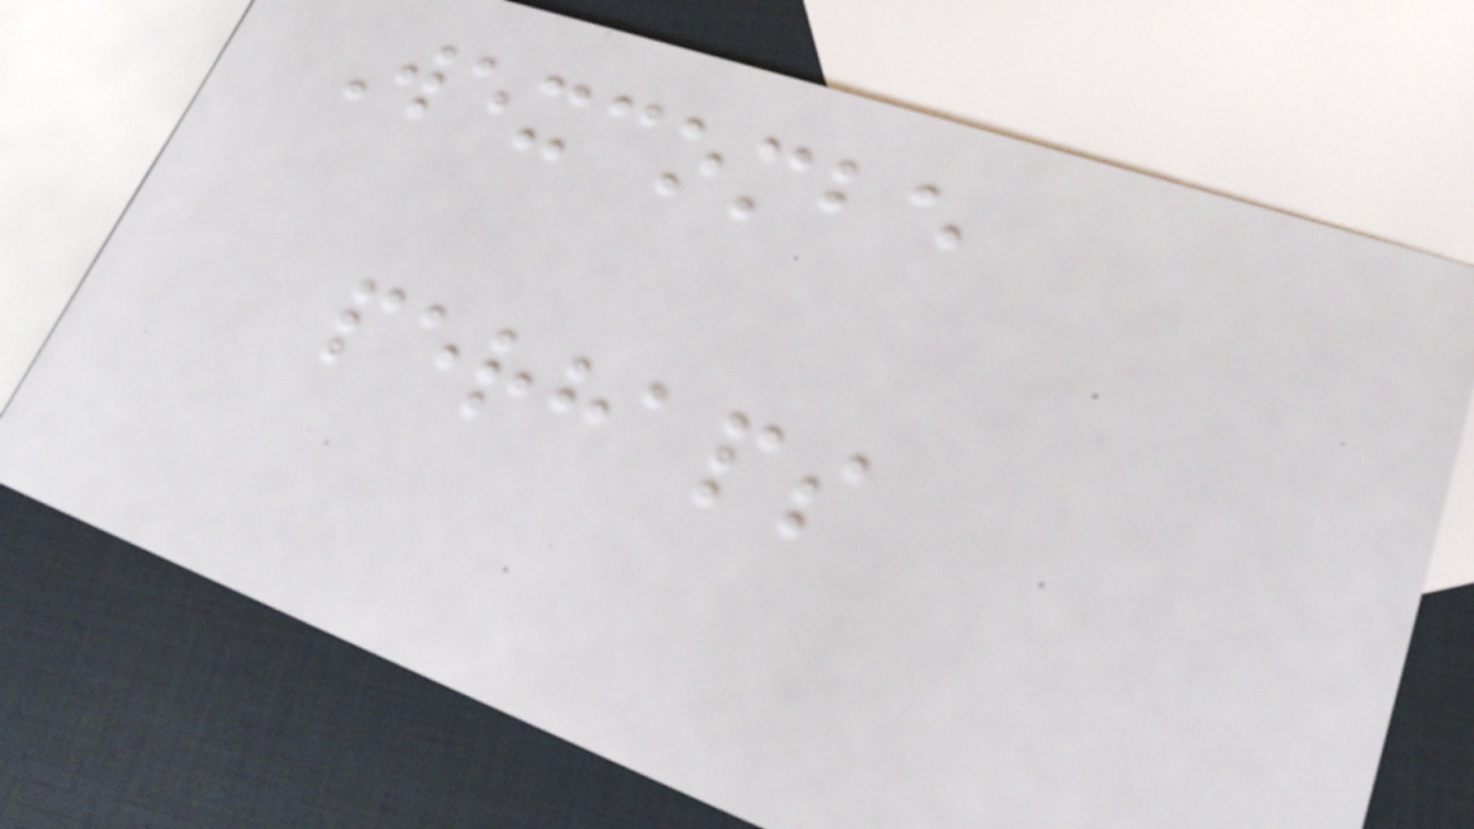Wexcombe
perhaps
